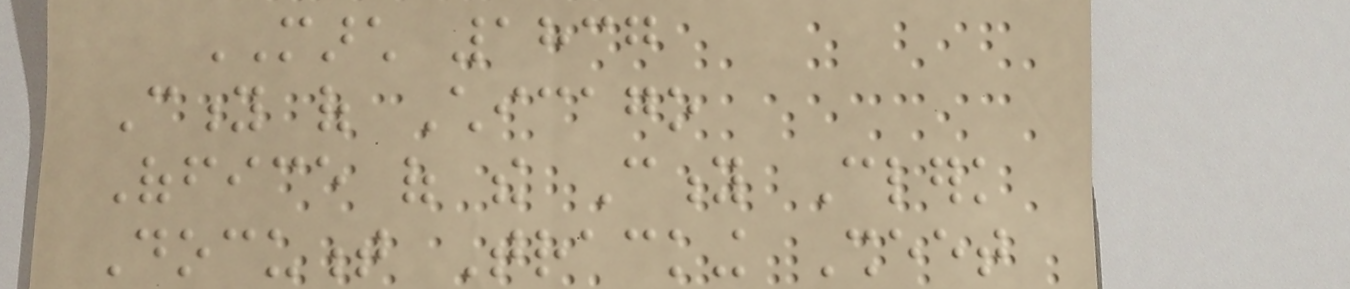MARCH 1837
City of Chicago
Office of the City Clerk
Document Tracking Sheet
